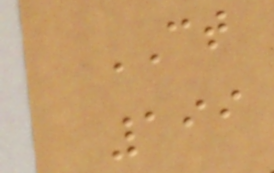CT
199
